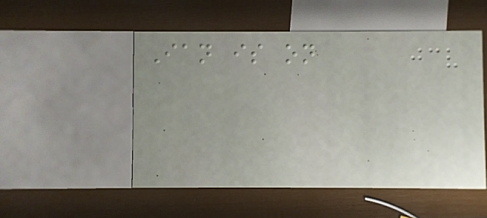Ian is on
